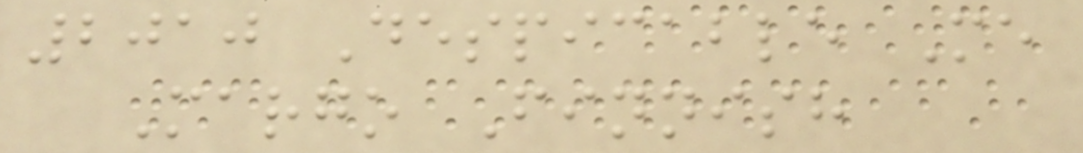2010 Despicable Me
Margo Finnish
